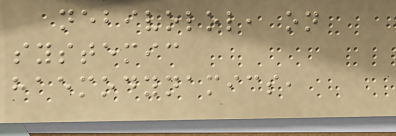nebivolol, on
systemic
haemodynamics,
